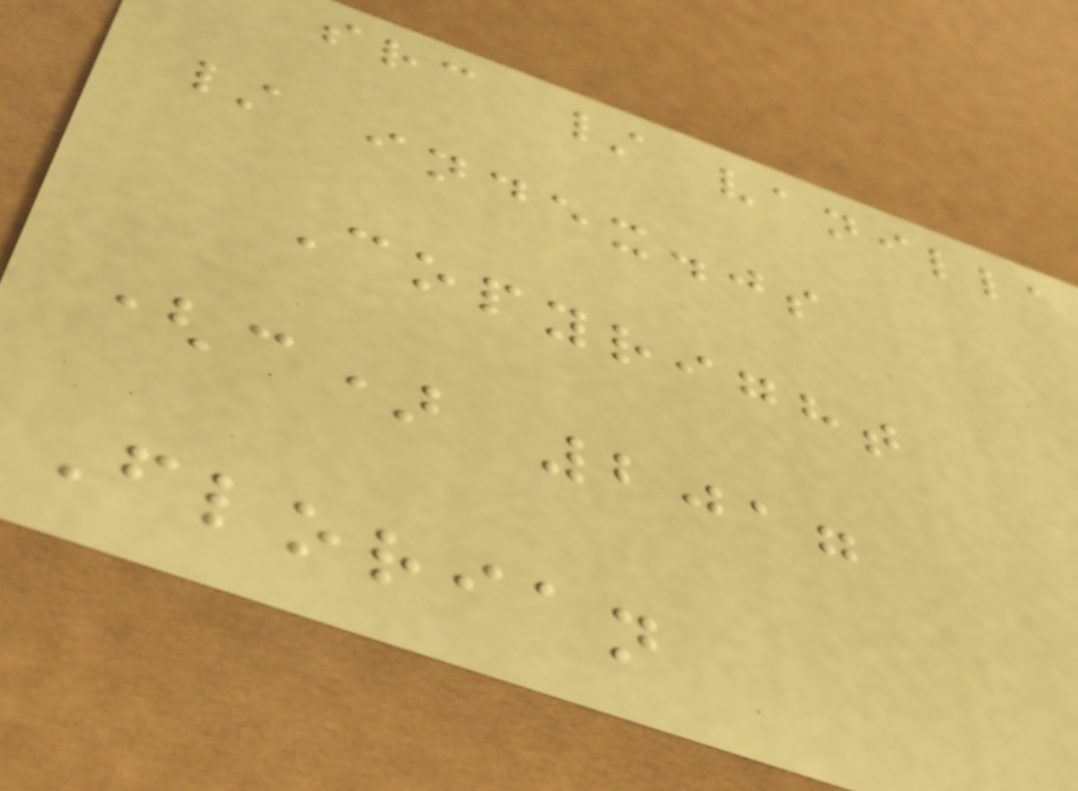src / vanilla
/ index.js
Copyright
(c) 2017
Florian
